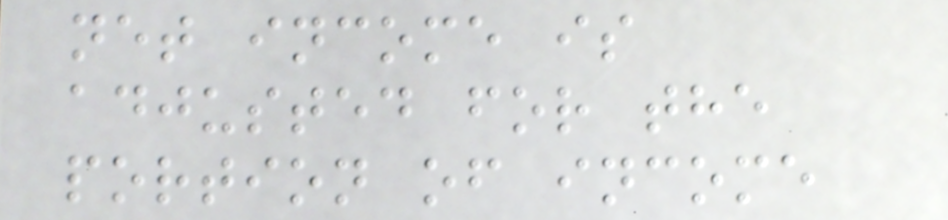net income is
adjusted for the
portion of income
